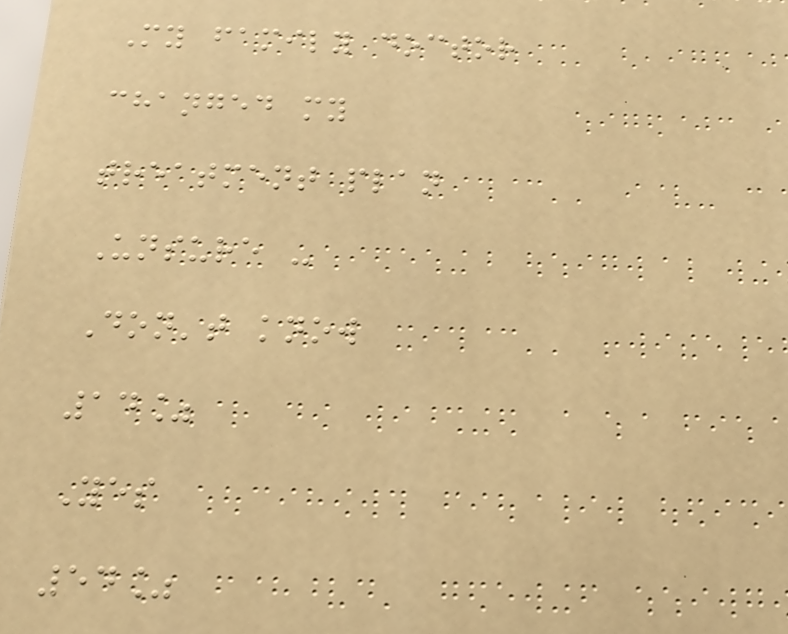My family doctor
changed my
treatment plan
Unsure -
Don't know
14%
Yes
54%
